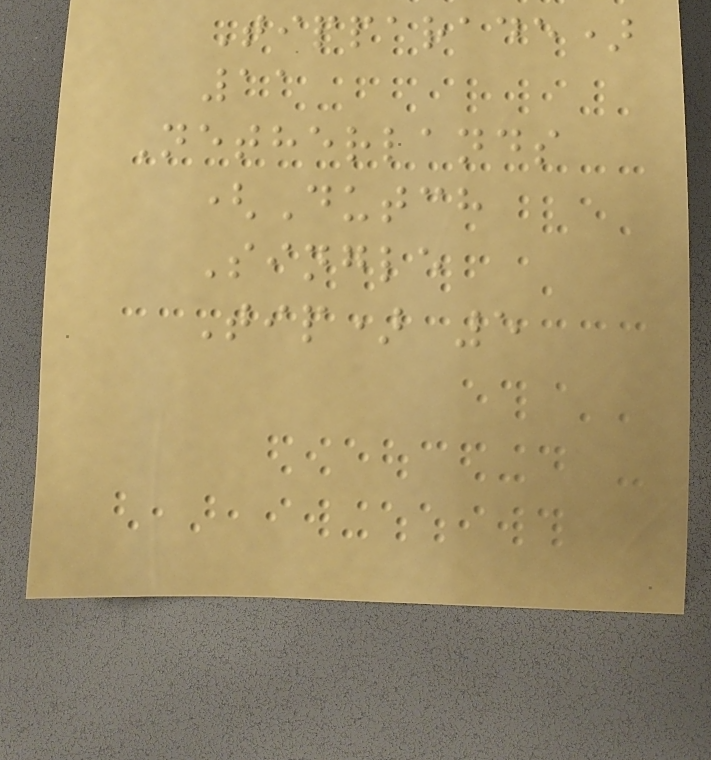Tipparade)
11
Netherlands
(Dutch
Single
Tip) 5
